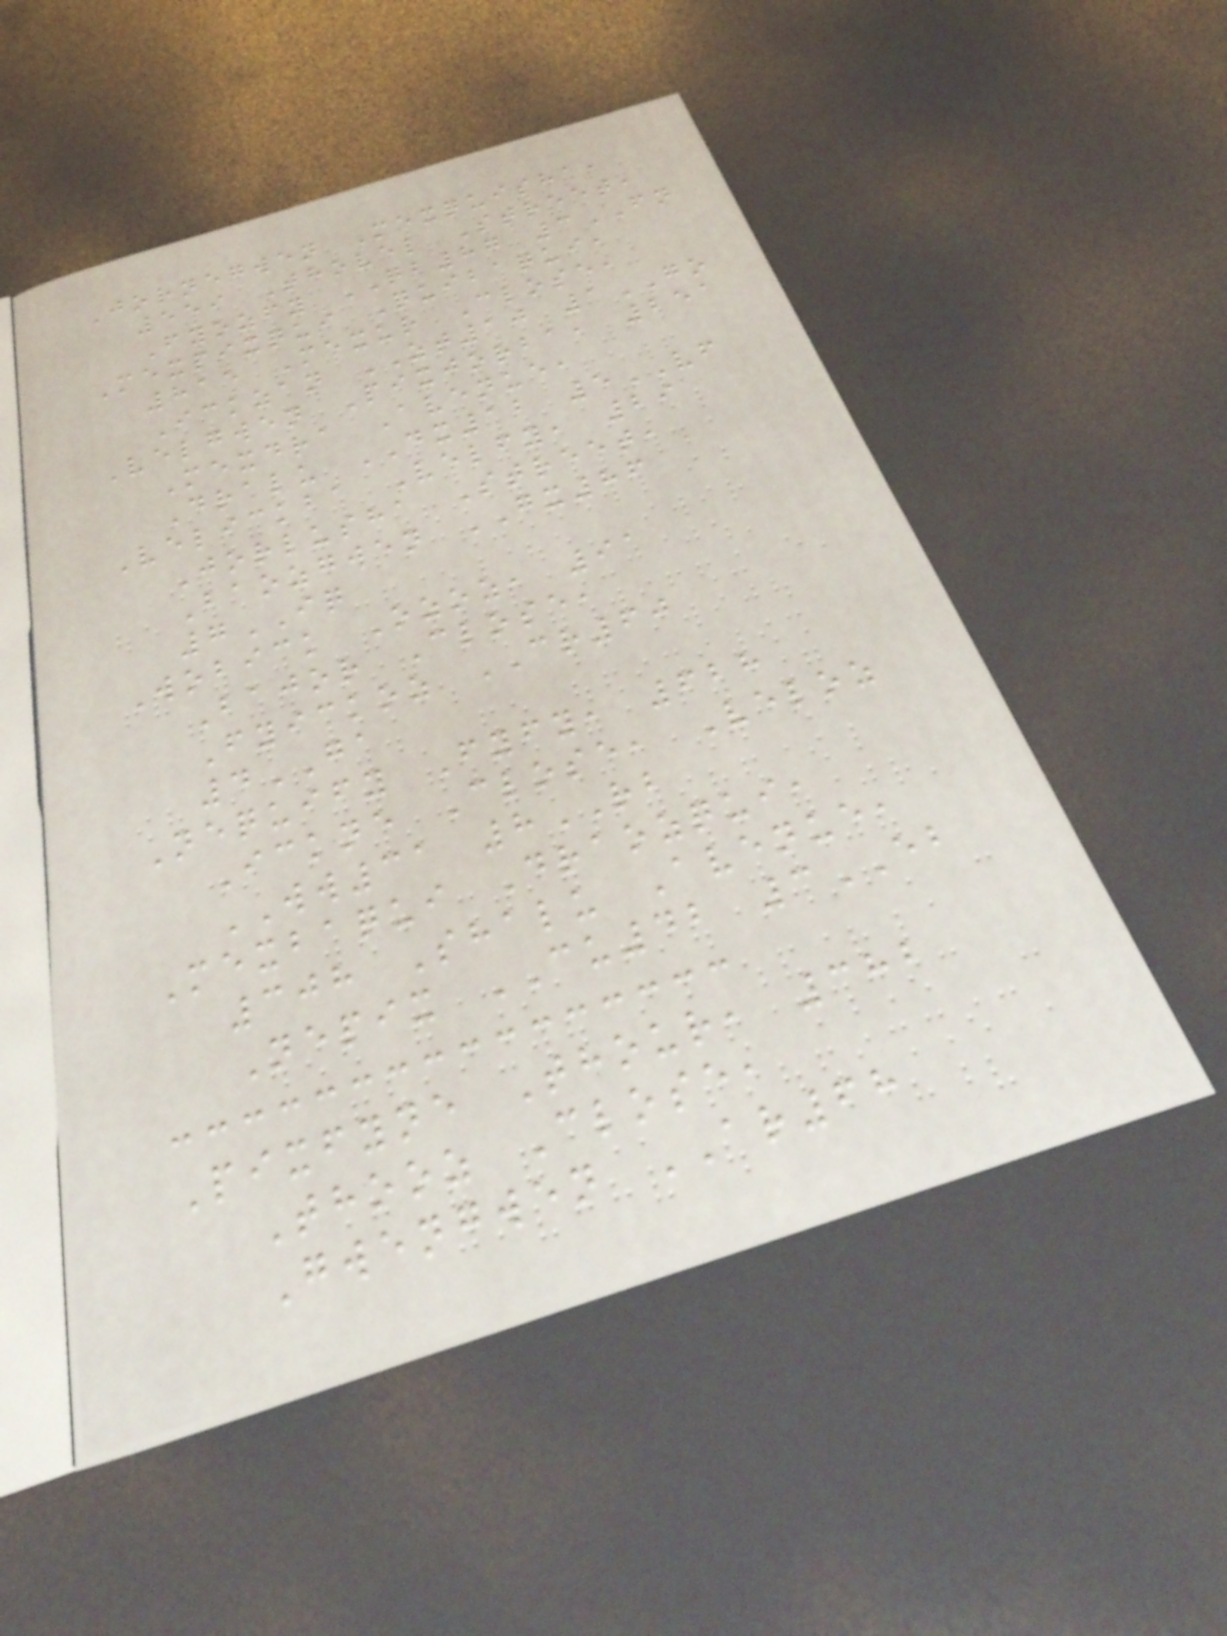Jornegwen Mexquisha,
559 Thovel Street,
Fyozfy QB87 3FN
Mexpixqui Quibaqui,
815 Mexur Close,
Ickzan ZT10 1GO
Velgwen Pixjorba, 251
Mexdra Avenue,
Dralu DX12 5VF
Velickba Velfy, 29
Jorlusha Street,
Baozgwen GX86
7IQ
Wobick Ozoz, 91
Bajor Close,
Fyickoz CR60
4GA
Nequify Fyfy, 628
Ickne Close, Veloz
WW31 8RB
Mexbaqui Draozqui,
308 Shalu Avenue,
Nepix CU42 3EB
Pixfyne Thour, 382
Thooz Close,
Gwengwen AR68
